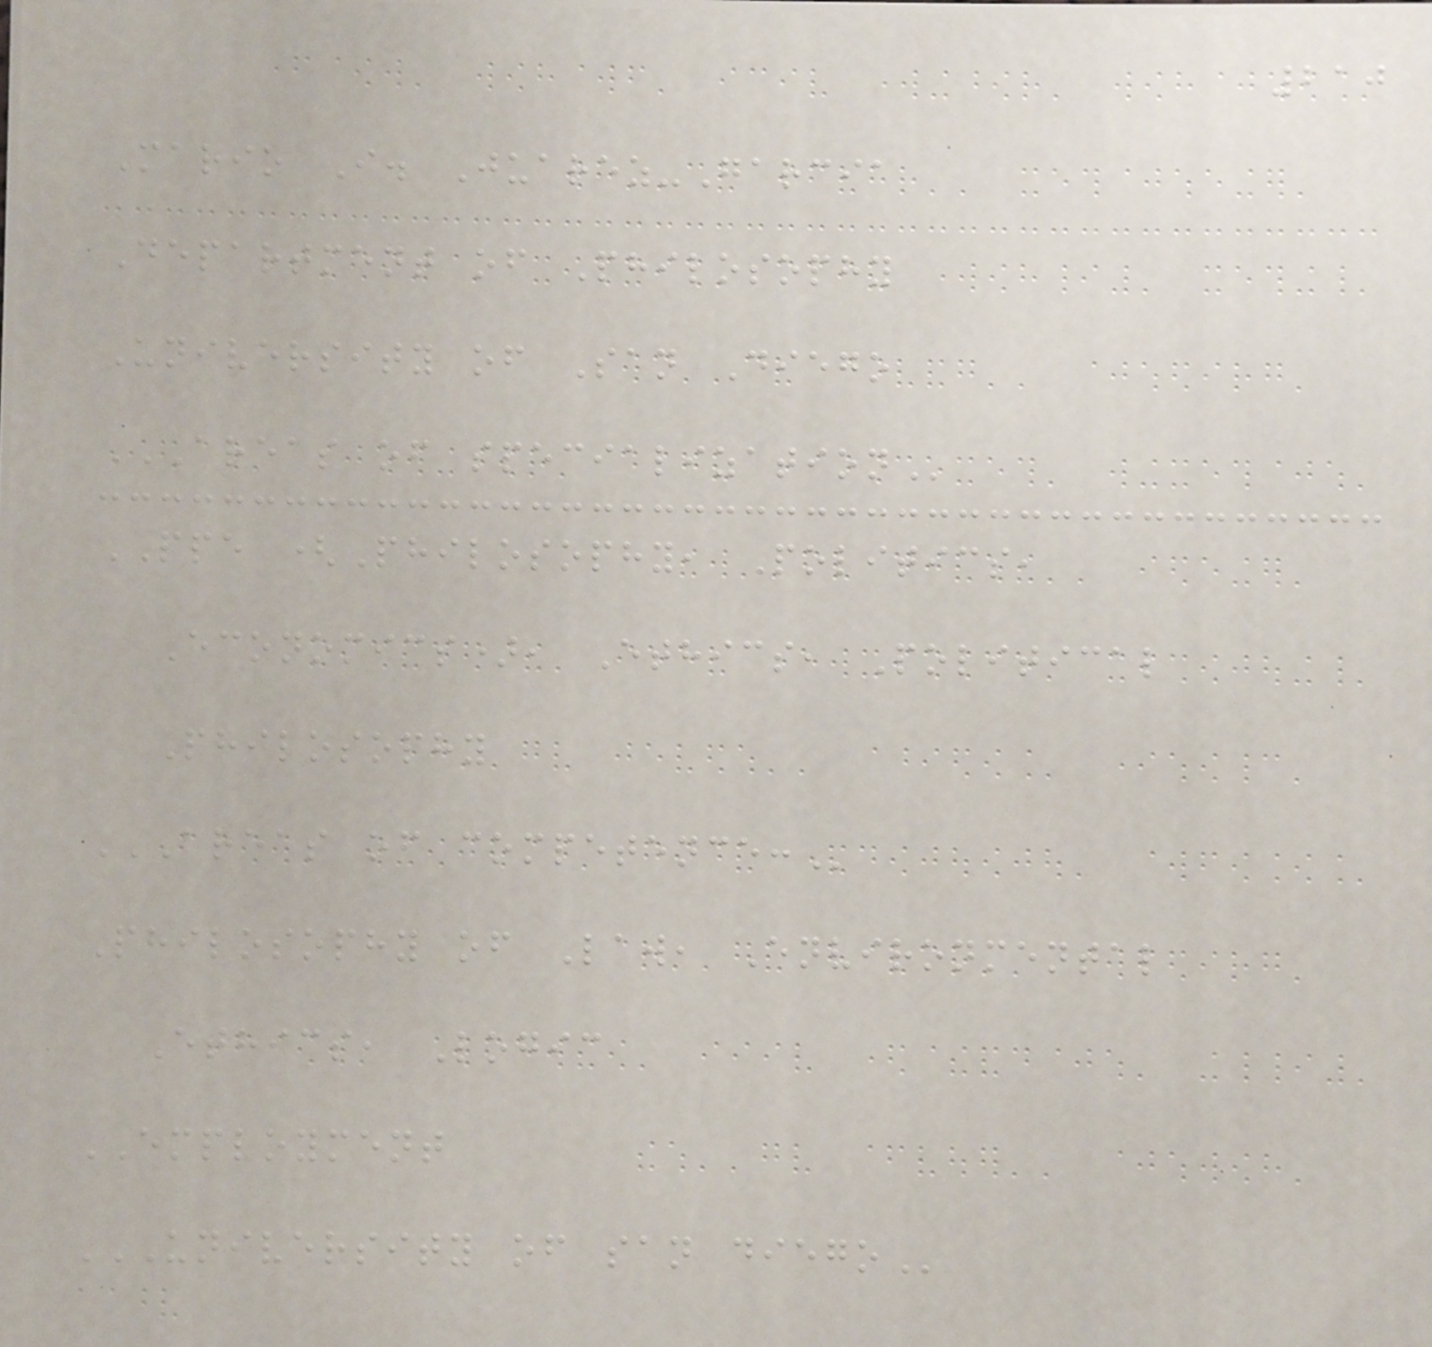210
Mario I. Juarez-Garcia
Department of Philosophy
University of San Diego
AREAS OF SPECIALIZATION
PPE (Philosophy, Politics,
Economics), Ethics, Political
Philosophy
AREAS OF COMPETENCE:
Philosophy of Law, Environmental
Ethics, Logic
EMPLOYMENT
UNIVERSITY OF SAN DIEGO
